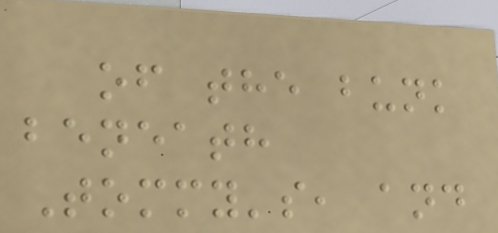of the bunk
beneath
Tommy's, and
